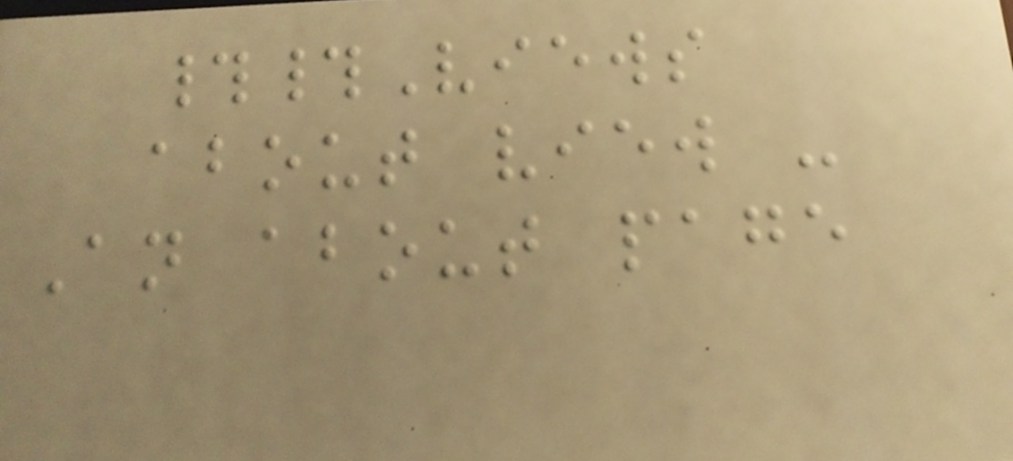##Views
about view -
An about page
